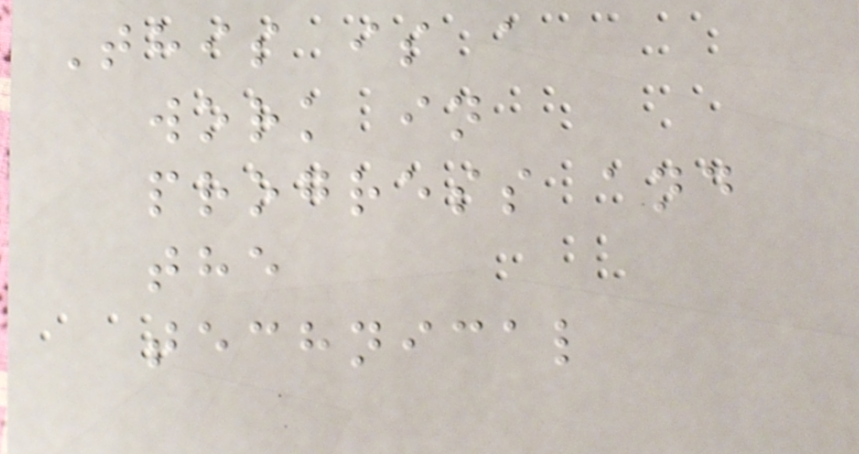This is a
work in
progress and
the
technical
